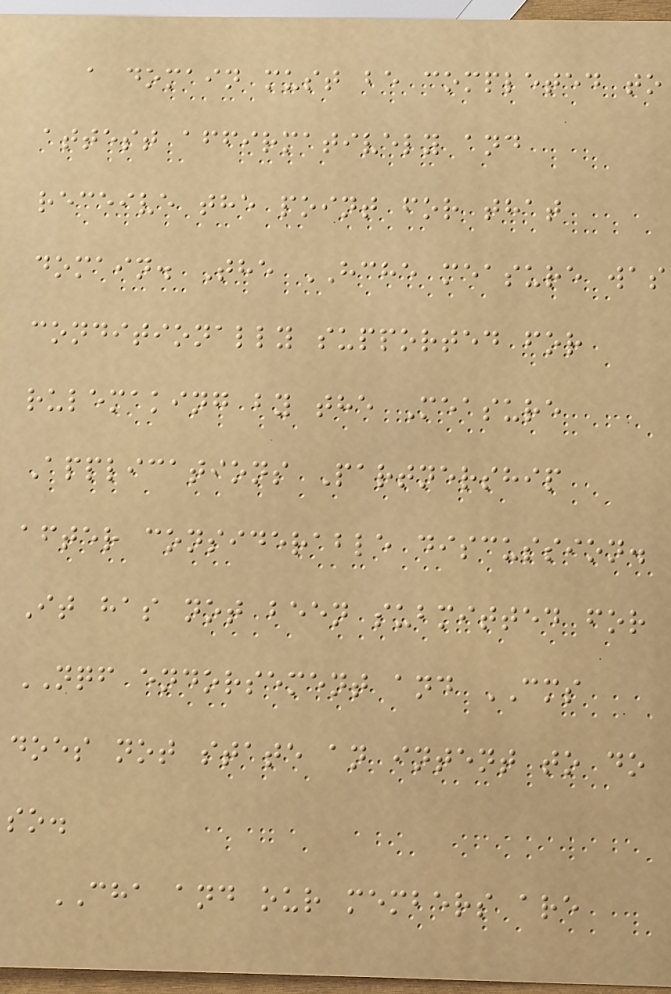a domain must be completed to
attest affirmatively and
receive the point for that
domain. The HCHE measure was
conditionally supported for
rulemaking by the Measure
Applications Partnership
after considerable discussion.
It has not been submitted for
NQF endorsement and CMS
does not state an intent to do
so.
CHA and our members are
